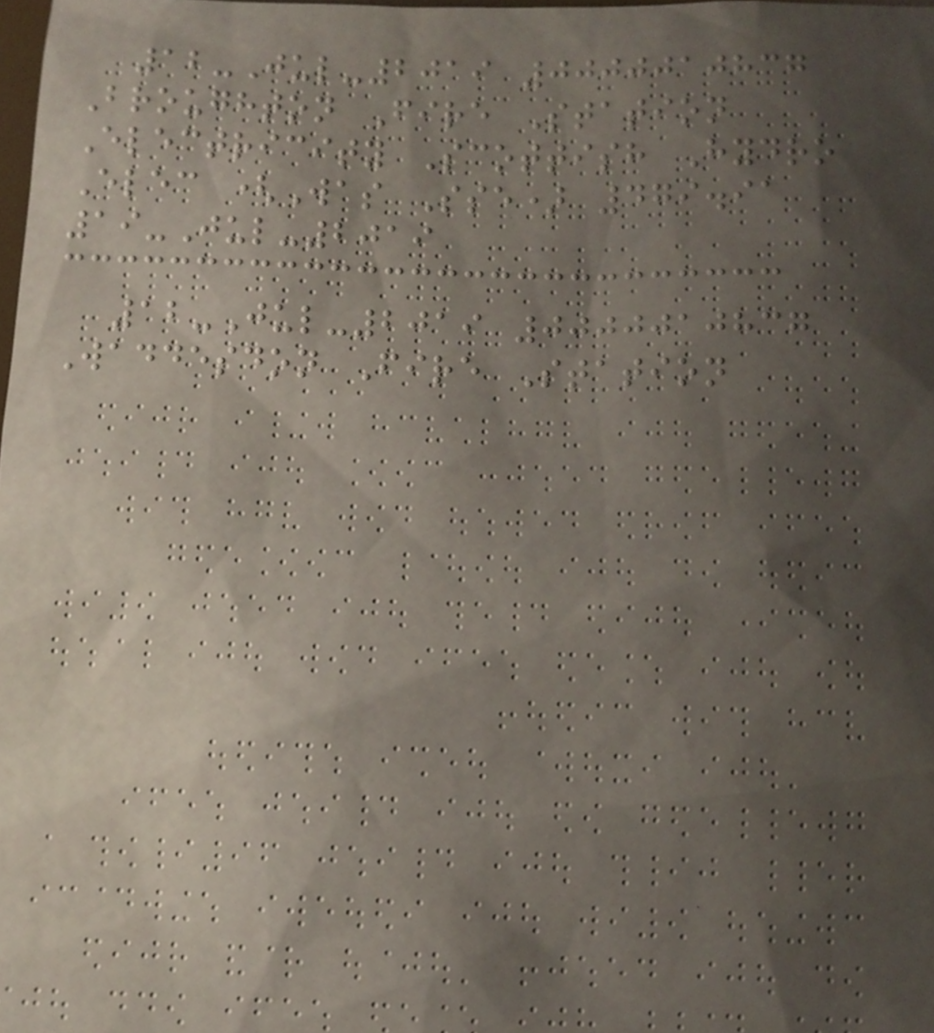12-Jul-2019 0000010837
Broughton Fire Station
Electricity Scottish Hydro
Elec (Was Sse) 479.91
19-Jul-2019
12-Jul-2019 0000010837
Waddesdon Fire Station
